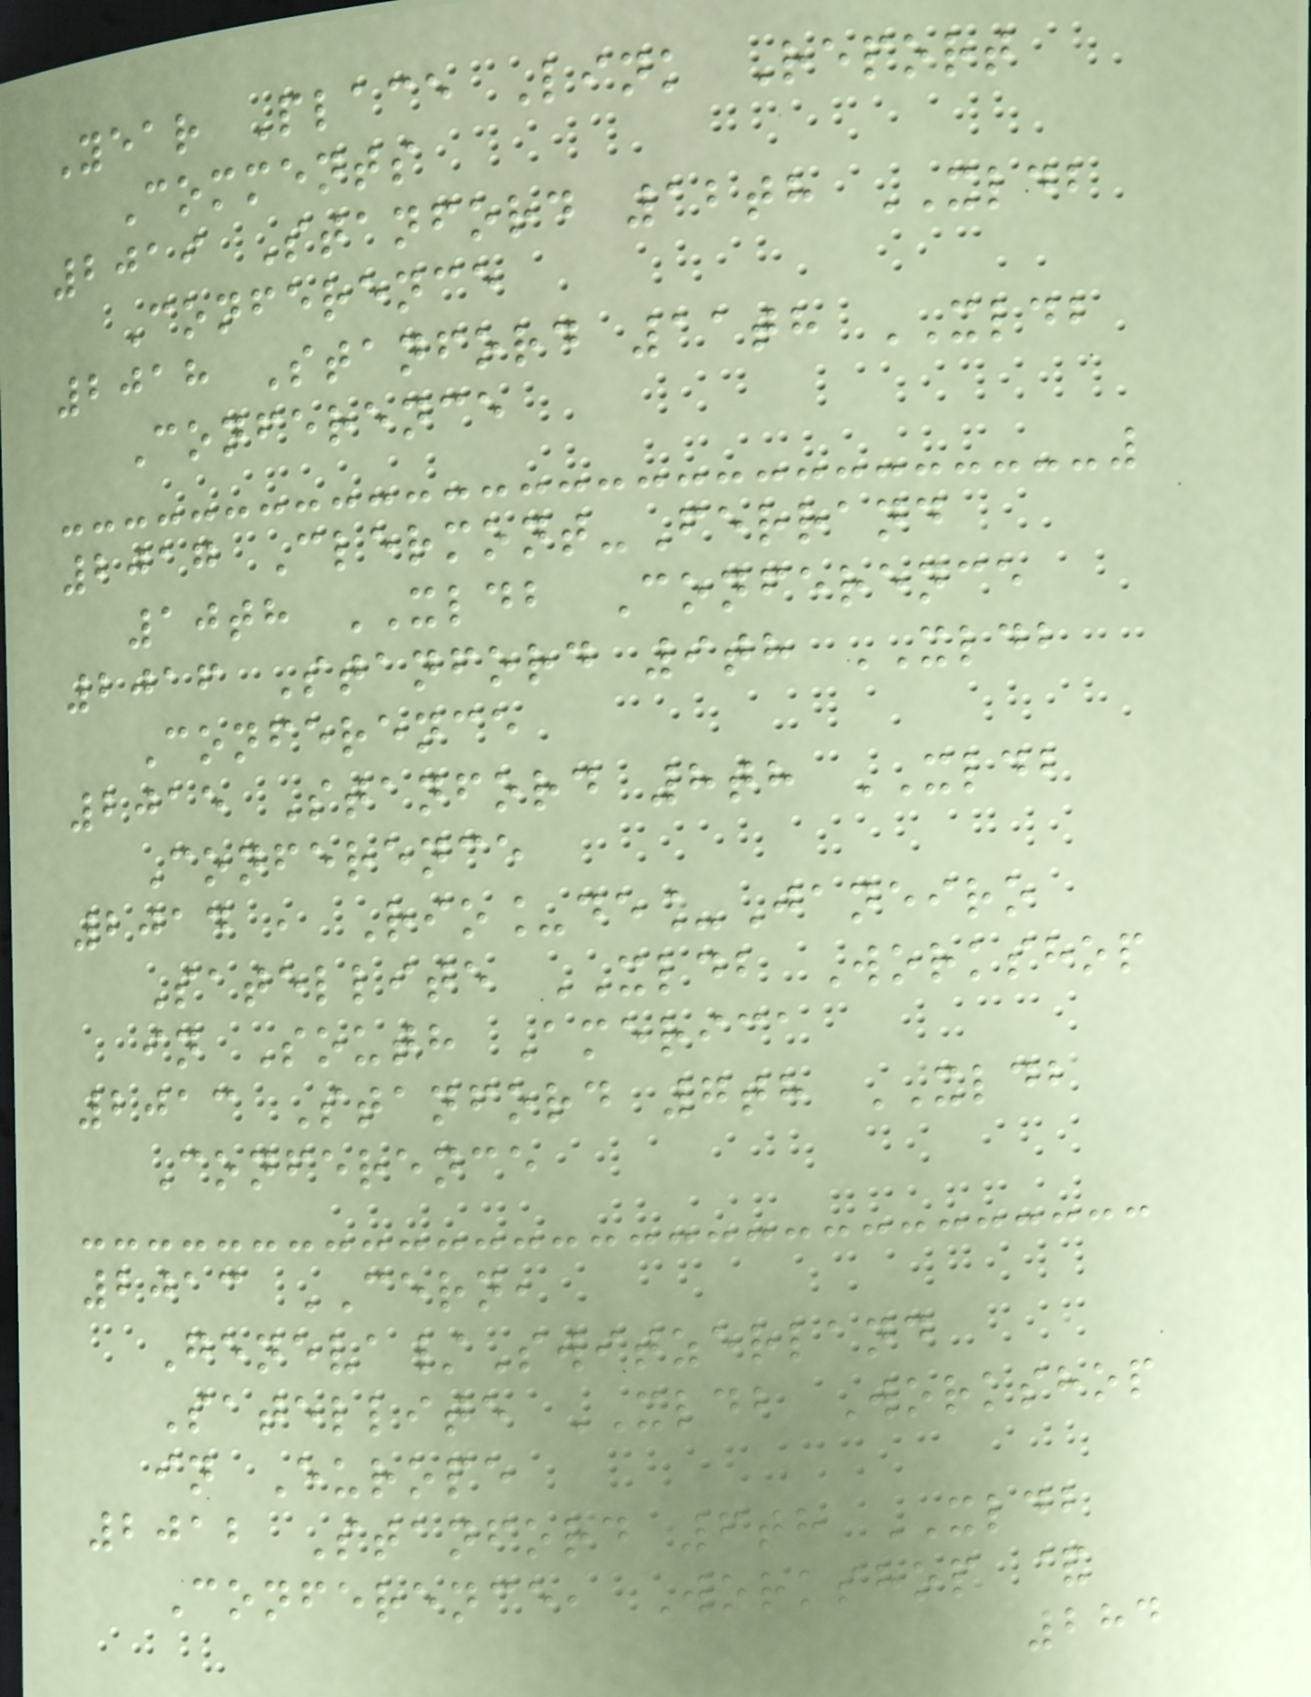Year Place Link Report
Comments
2019 Stanford 12th XLDB
Conference
2018 Stanford 11th XLDB
Conference
2017 Clermont-Ferrand
10th XLDB Conference
2016 Stanford 9th XLDB
Conference
2015 Stanford 8th XLDB
Conference
2014 , Rio_de_Janeiro
Satellite XLDB Workshop
in South America
2013 Stanford 7th XLDB
Conference
2013 CERN,
Geneva/Switzerland
Satellite XLDB Workshop
in Europe
2012 Stanford 6th XLDB
Conference, Workshop &
284
